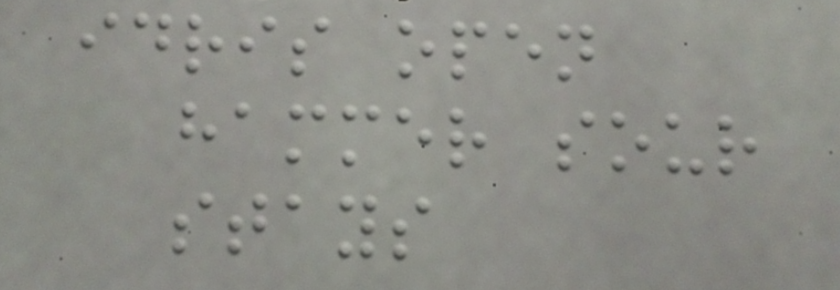idris open
hammer sour
stays
